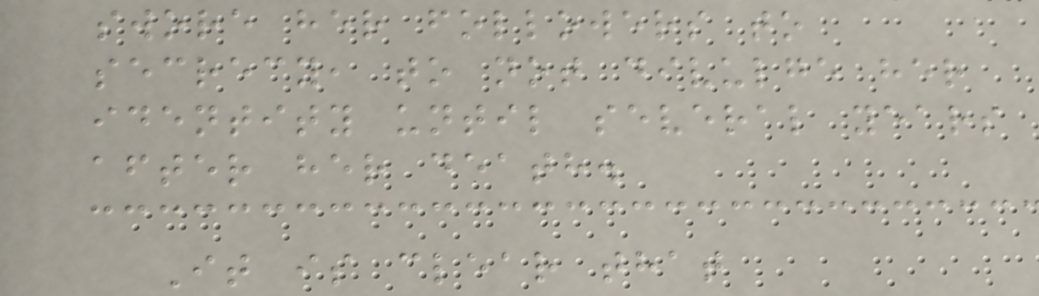swore her followers to
secrecy, to not divulge her
identity until several years
after her death.
It is clear that
